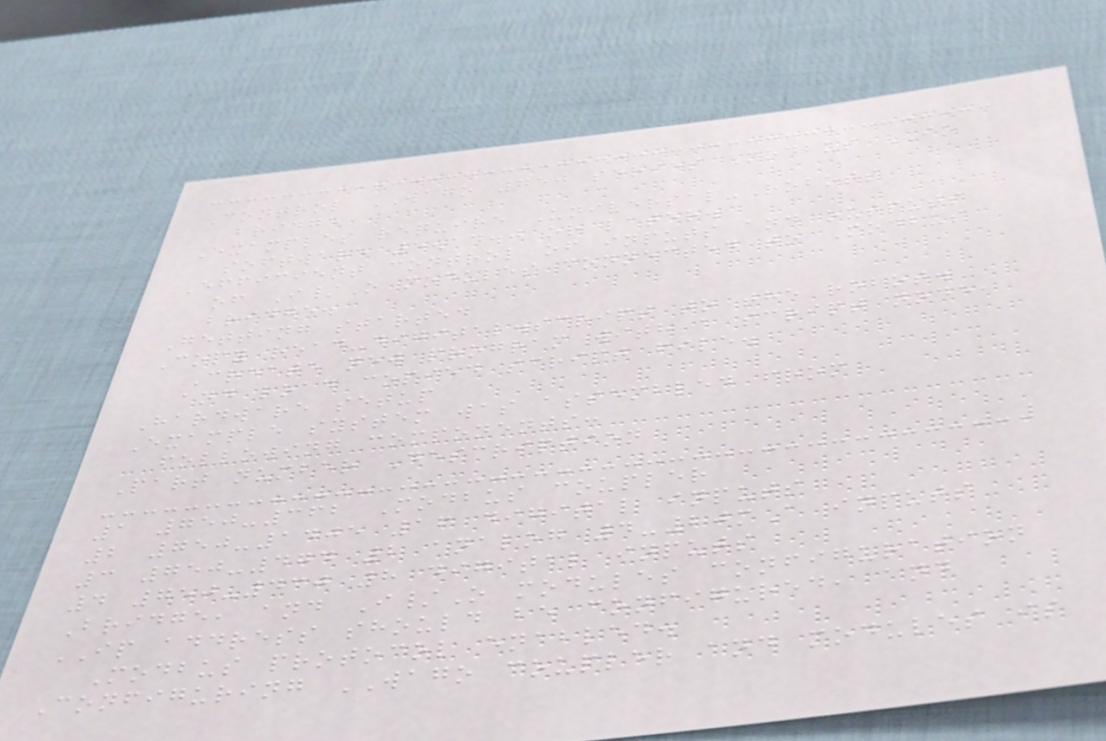Control WAGO 750 series Modbus IO
bridge
Examples require Universal-Robots
software 5.14.0 or later.
Efficient control of inputs and outputs
of I/O modules connected to Modbus
bridge.
Getting started
Copy read-digital.script to the robot.
Create new program with a script node,
and load copied script file.
Hardware setup
Example system was assembled from
following components:
Part number Description
1 750-362 Modbus coupler
2 750-1405 16 digital inputs
3 750-474 2 analog 4-20mA inputs
4 750-430 8 digital inputs
Bridge, and I/O modules configuration
IP address should be configured, and
Modbus protocol enabled.
Configuring WAGO coupler and modules is
